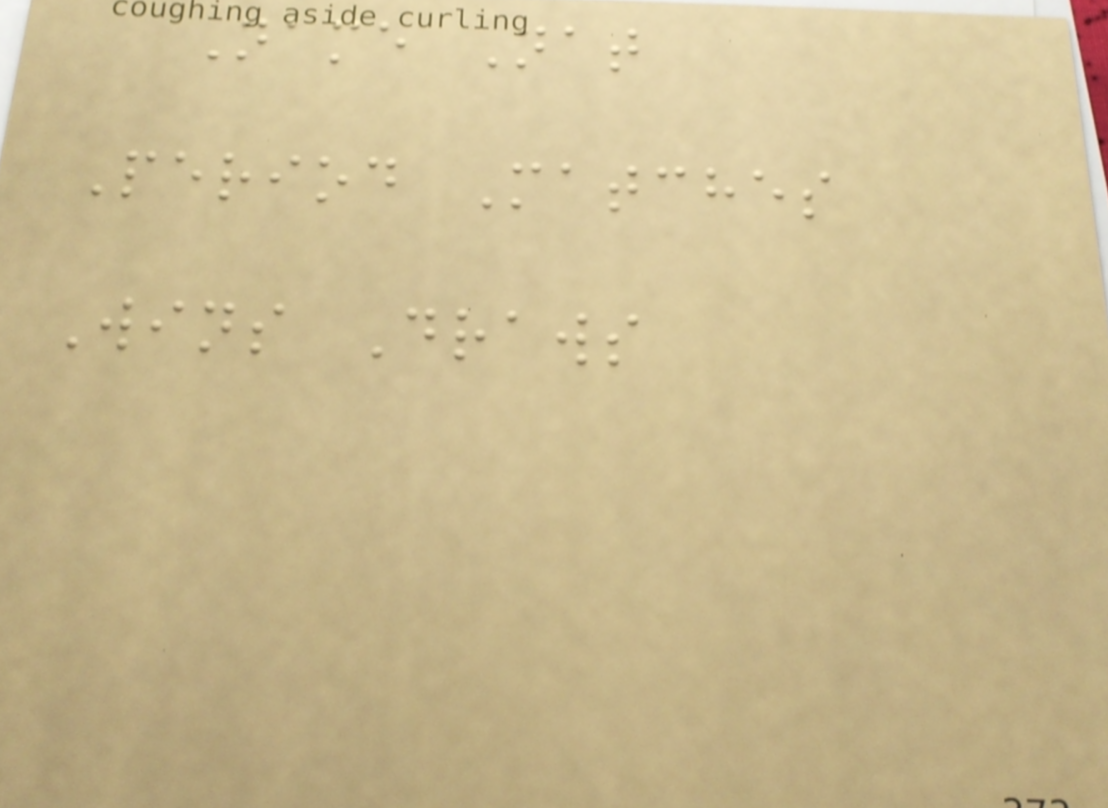Name Nat
Period Matches
Wins Draws
